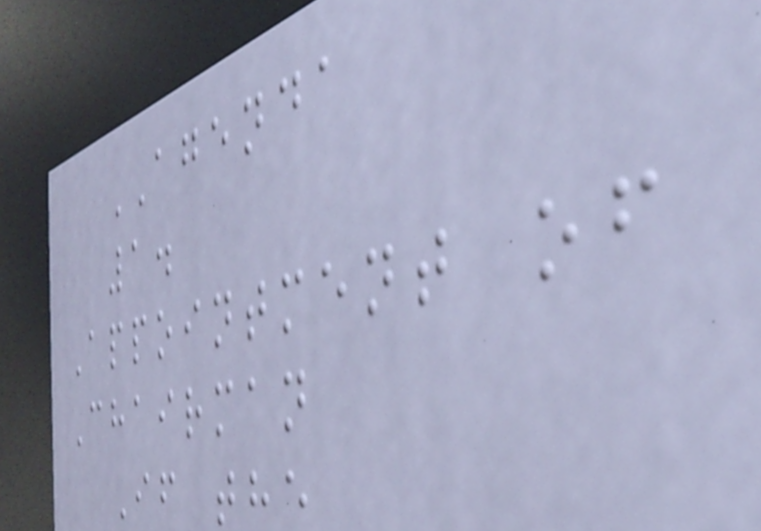AGENDA
1.
Appointment of
Chairman
If the
